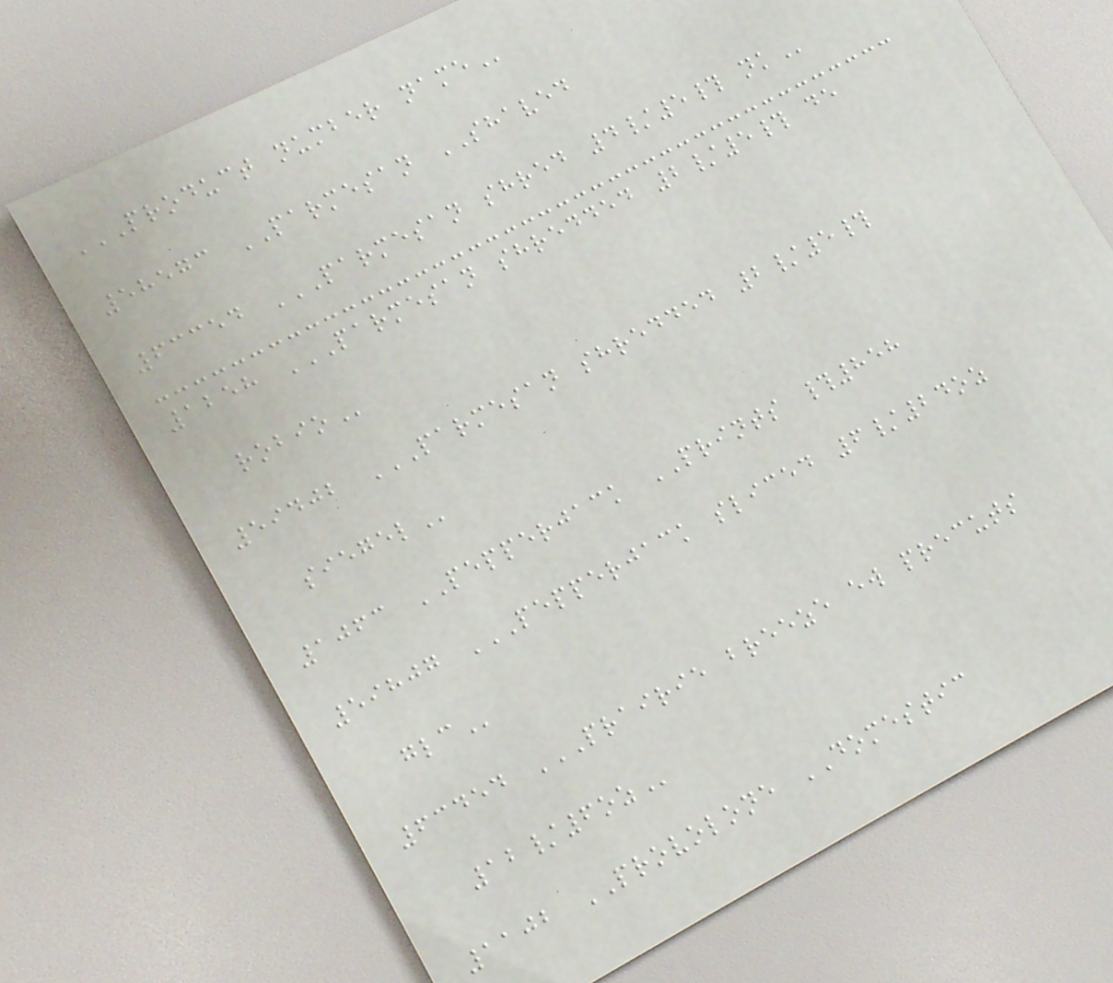PRODUCT NUMBER NAME
58573 PARMESAN SHAVED
63354 PARMESAN SHRED 4/5# NK
1258 PARMESAN SHREDDED 2/5# DE
ROBIO
59402 PARMESAN SHREDDED 2/5#
SIEGEL
1063 PEPPERJACK PRINTS #858
59807 PEPPERJACK SLICED 6/24OZ
GLC
63454 PRAIRIE BREEZE EW PRECUTS
12/6OZ
1102 PROVOLONE DOMESTIC
